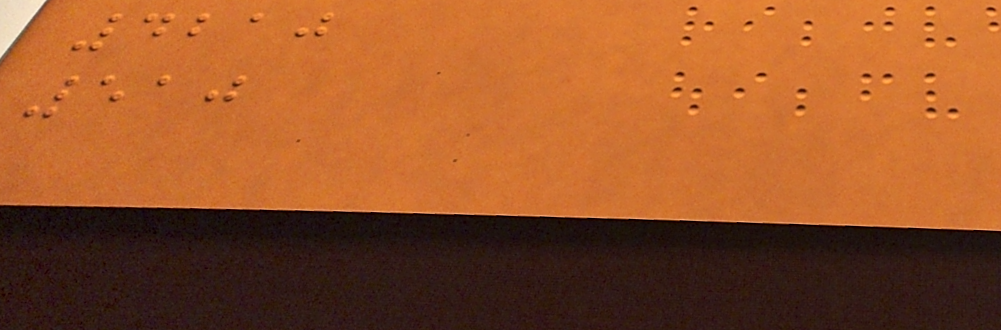4210
510
